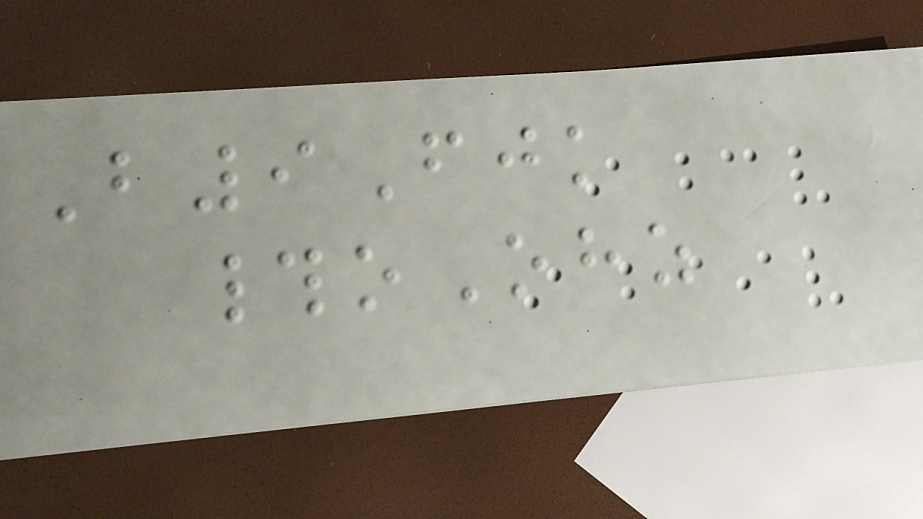B9Fjk
#oOhz
